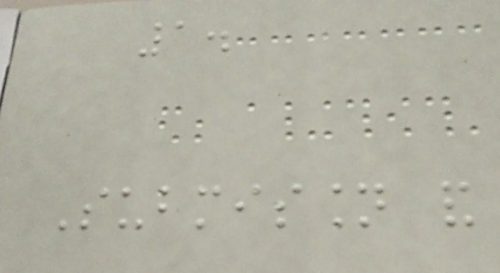1.
Submission and
